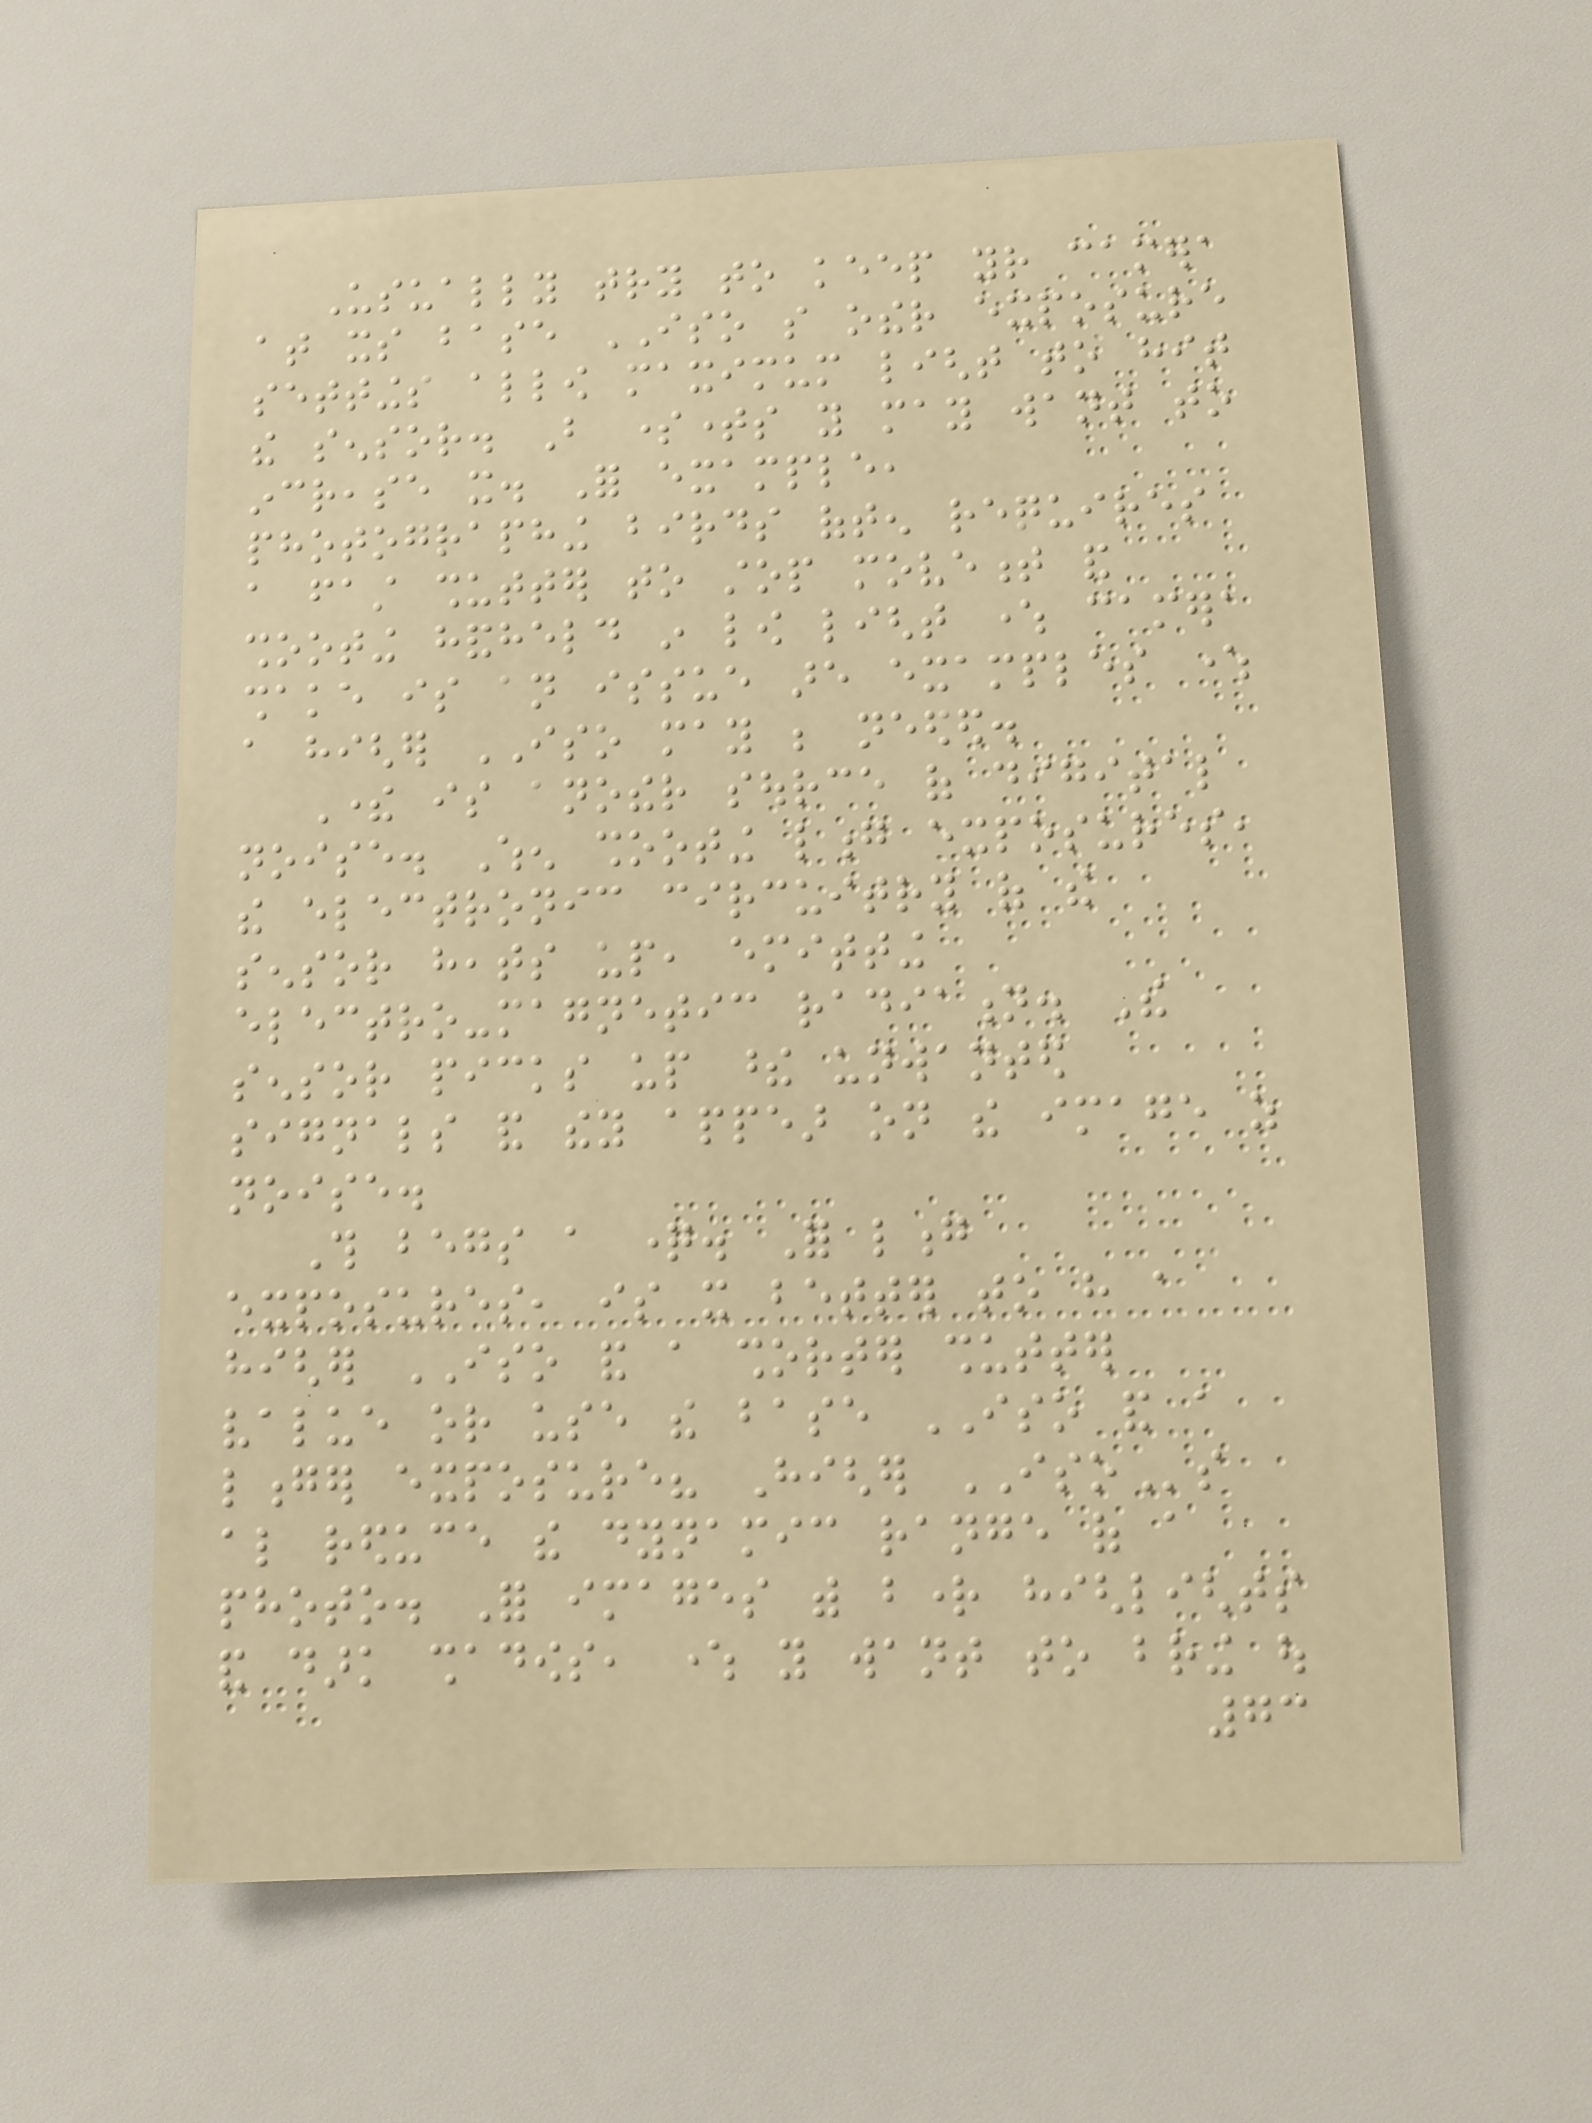Usually try to keep your camera
at its base ISO so other exposure
settings allow maximum light to hit
the sensor. But sometimes you may want to
increase it. For example,
photographing birds often requires
a fast shutter to stop movement and
shooting handheld in low light where camera
shake is an issue are examples where
a higher ISO may be needed.
There is another source of digital
noise. When shooting long exposures,
the electronic circuitry of the
sensor heats up, emitting
electro-magnetic radiation. The
sensor picks up these unwanted
signals and they appear on the image as
noise.
This begs a question. For long
exposures, is it better to have a
higher ISO and a shorter shutter
value or use the base ISO and a
longer exposure? Higher ISOs
also reduce the dynamic range of a
photo. For images with bright highlights
and dark shadows, where you want to bring out
73
